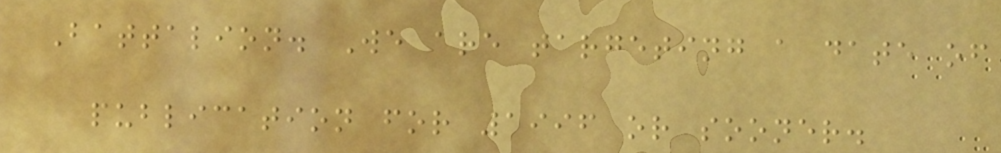Battalion. We are targeting a date of
publication for 1996 or sooner.
